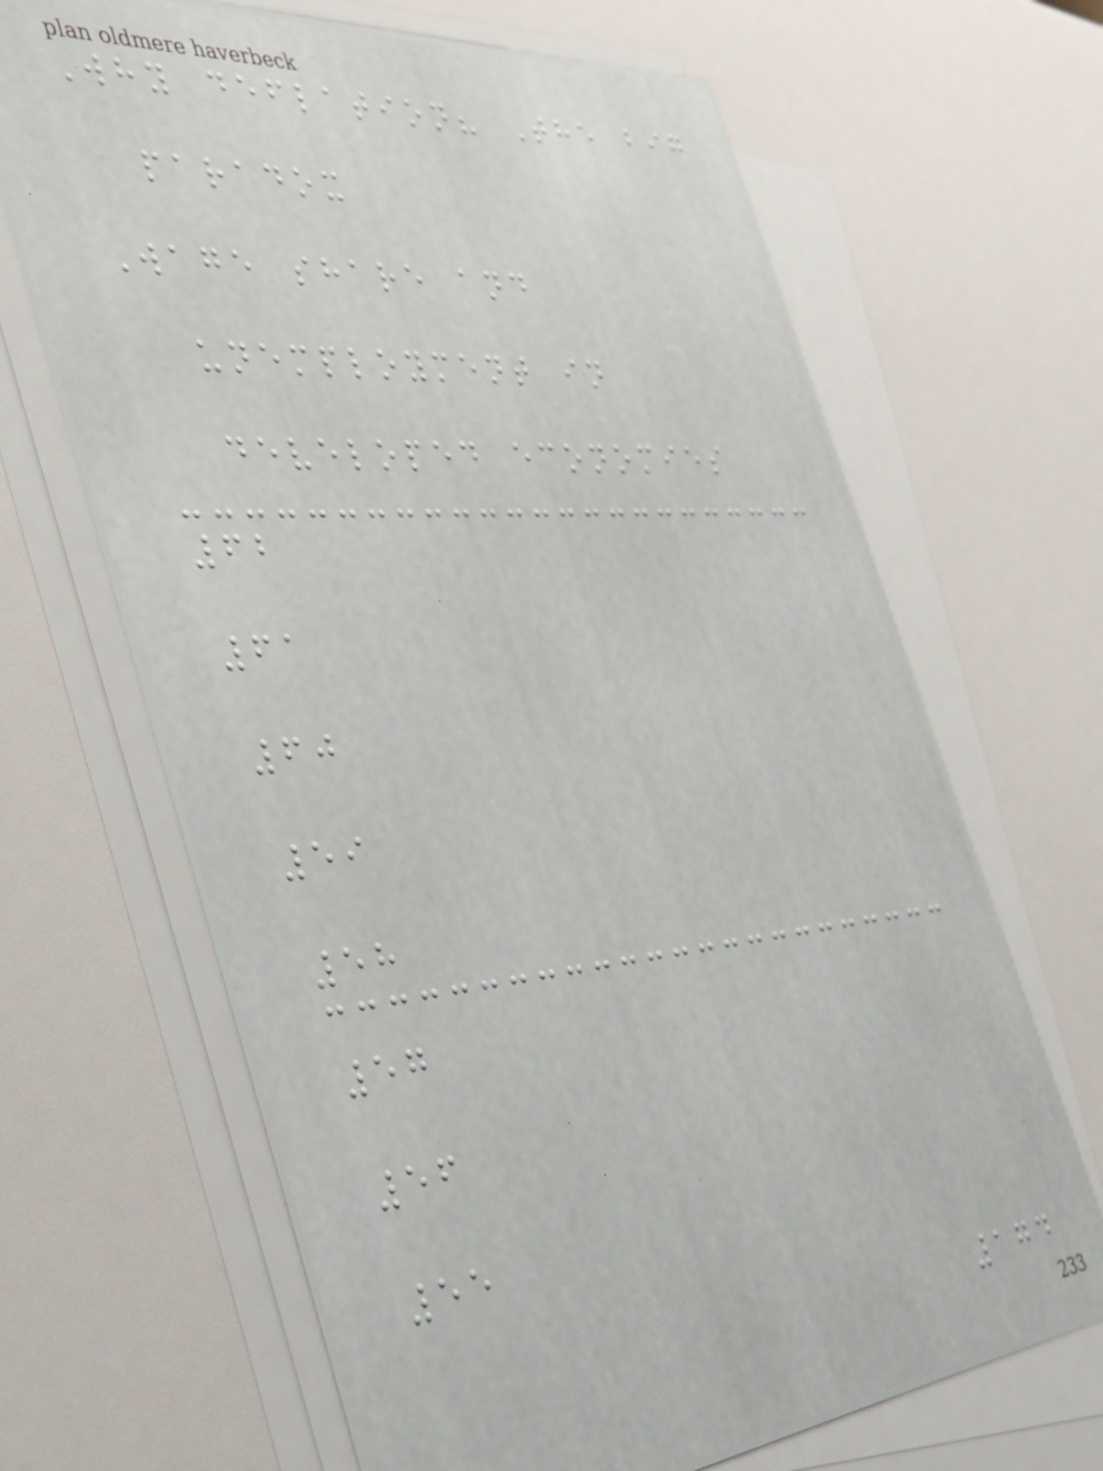Why deflation? The big
paradox
Wage share and
unemployment in
developed economies
62
61
60
59
58
57
56
55
174
